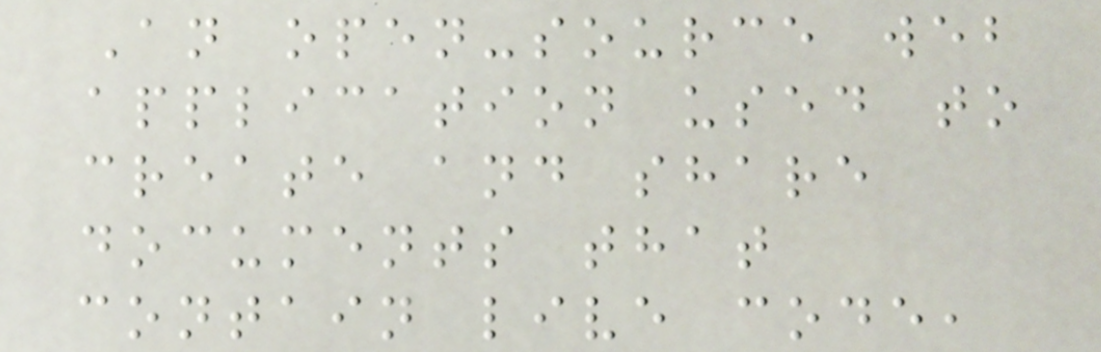An open-source web
application used to
create and share
documents that
contain live code,
